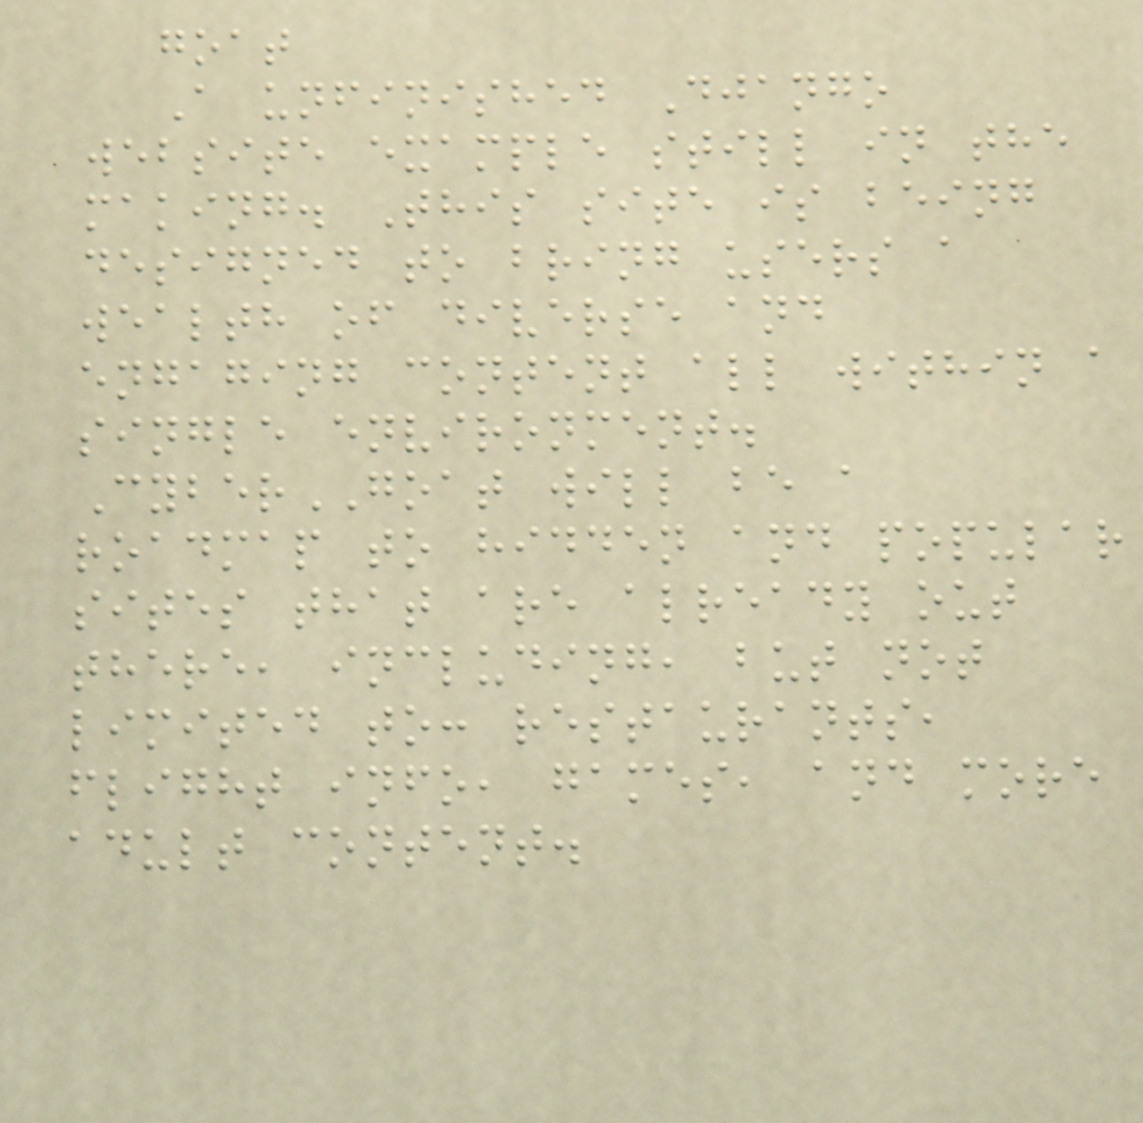goat
A unfinished Django
website example still in the
making. This site is being
designed to bring users a
wealth of diverse and
engaging content all within a
single environment.
CyberGOAT will be a
roadmap to hidden and popular
sites that are already out
there, including, but not
limited to: restaurants,
flight info, games, and more
adult content.
